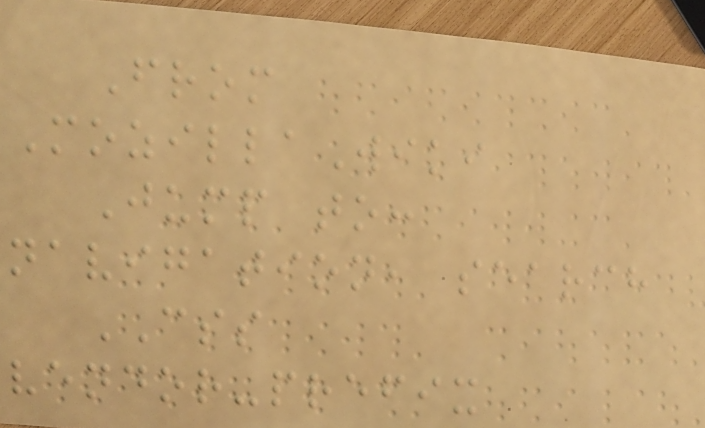From
MozillaWiki
Jump to:
navigation, search
CSS
vendor-prefix
